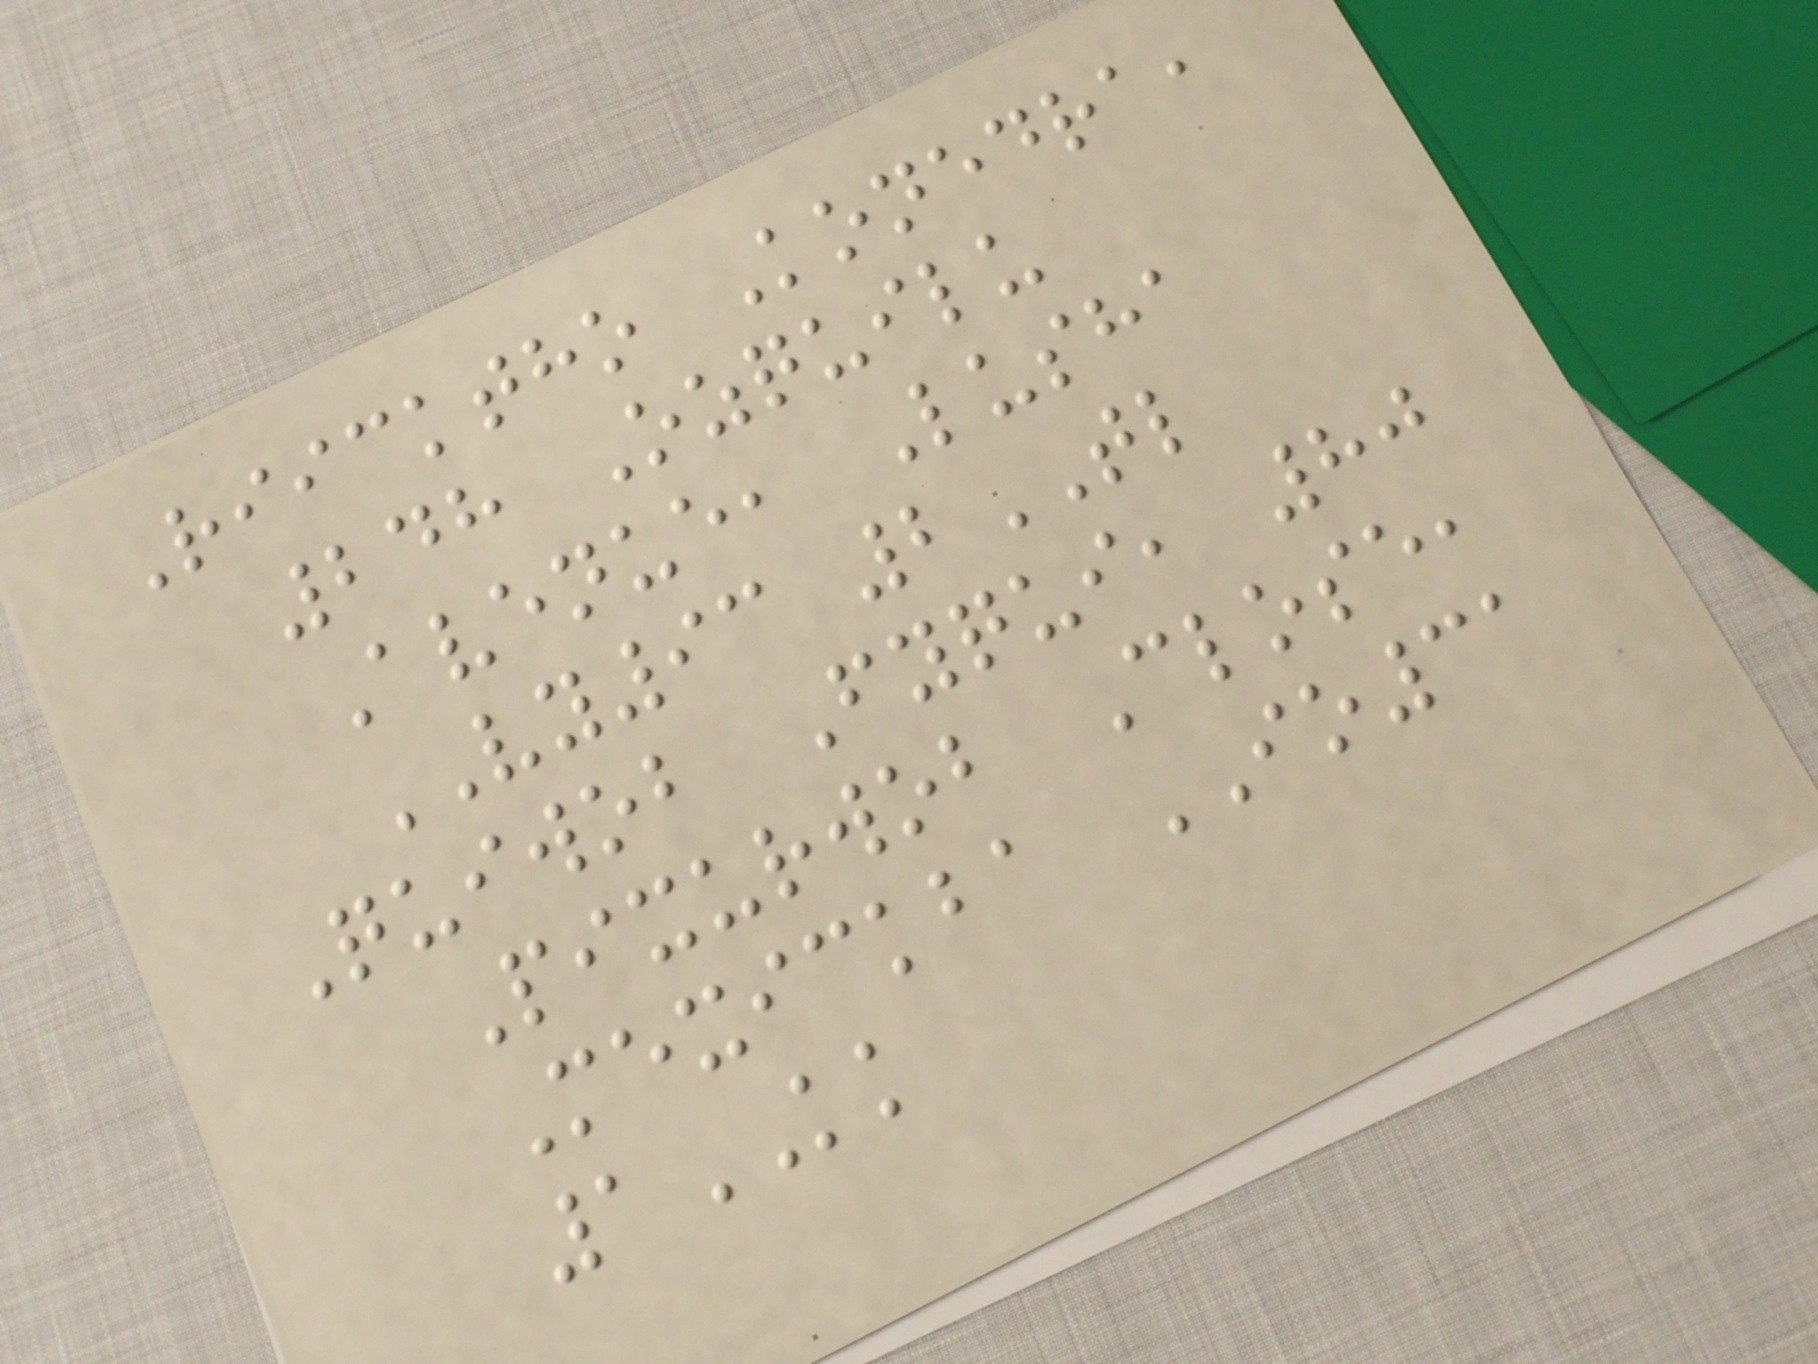Riicktho Konedra,
248 Ozquilu
Avenue, Lusha
VY93 2TL
Quiwob Fyqui, 80
Pixurwob Close,
Mexickba IO31
1KK
